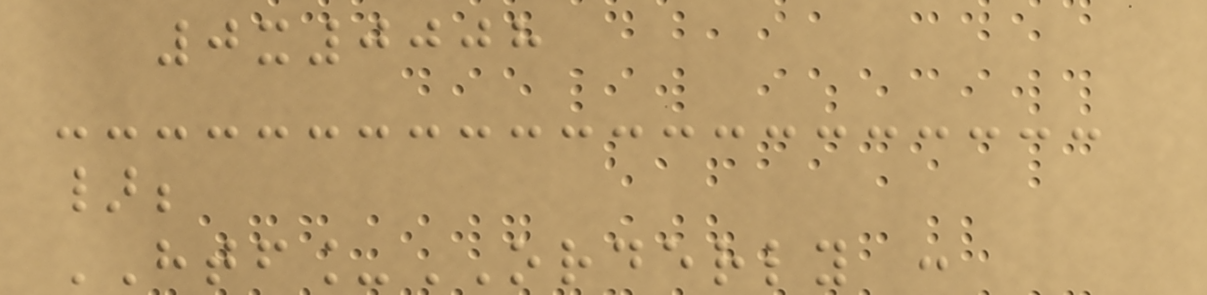0x0008
};
HTF_ORDERLY :
